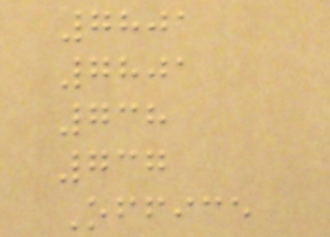7801
7801
738
737
Office
